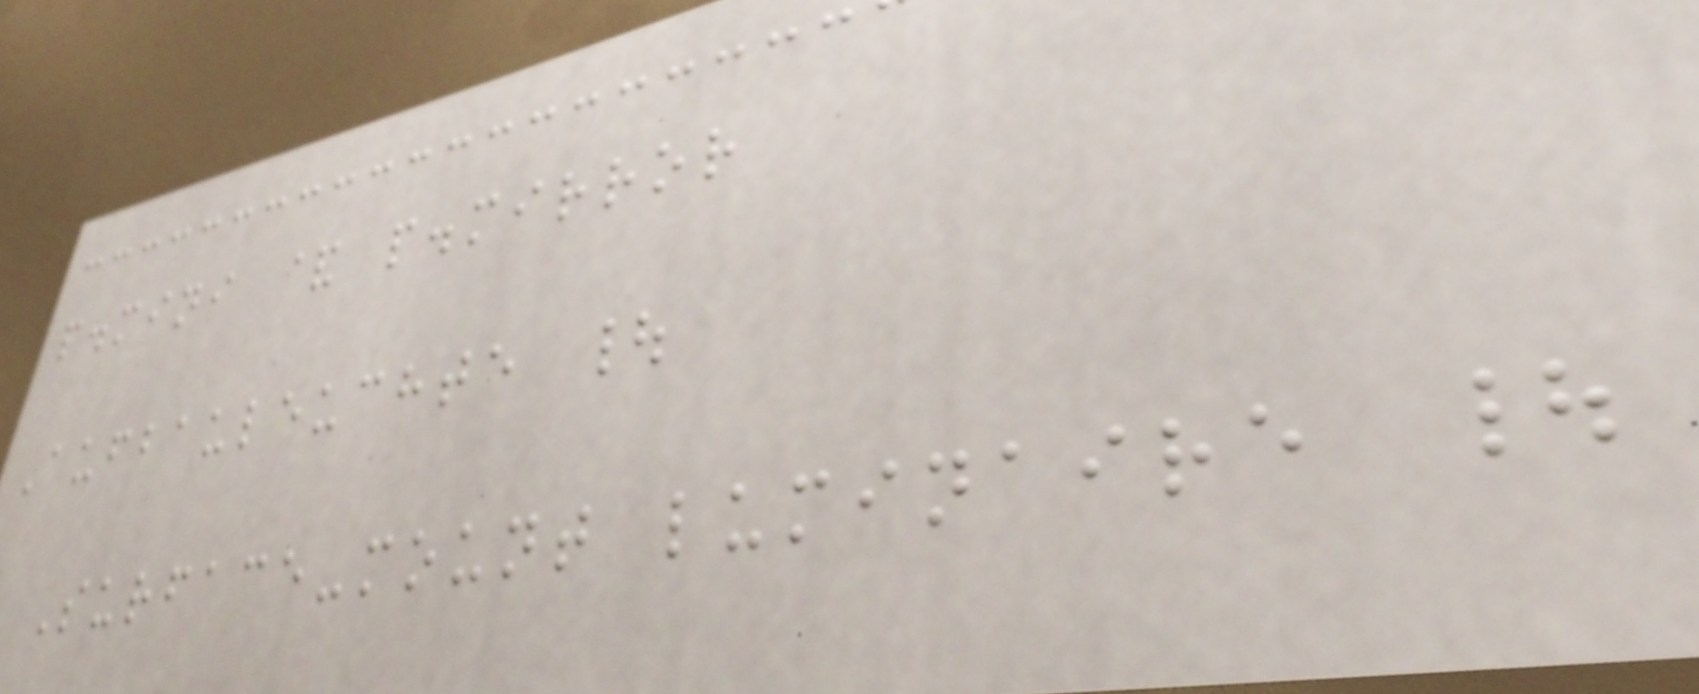p.mini & p.mirror
Aufbauleuchte |
Surface-mount luminaire |
